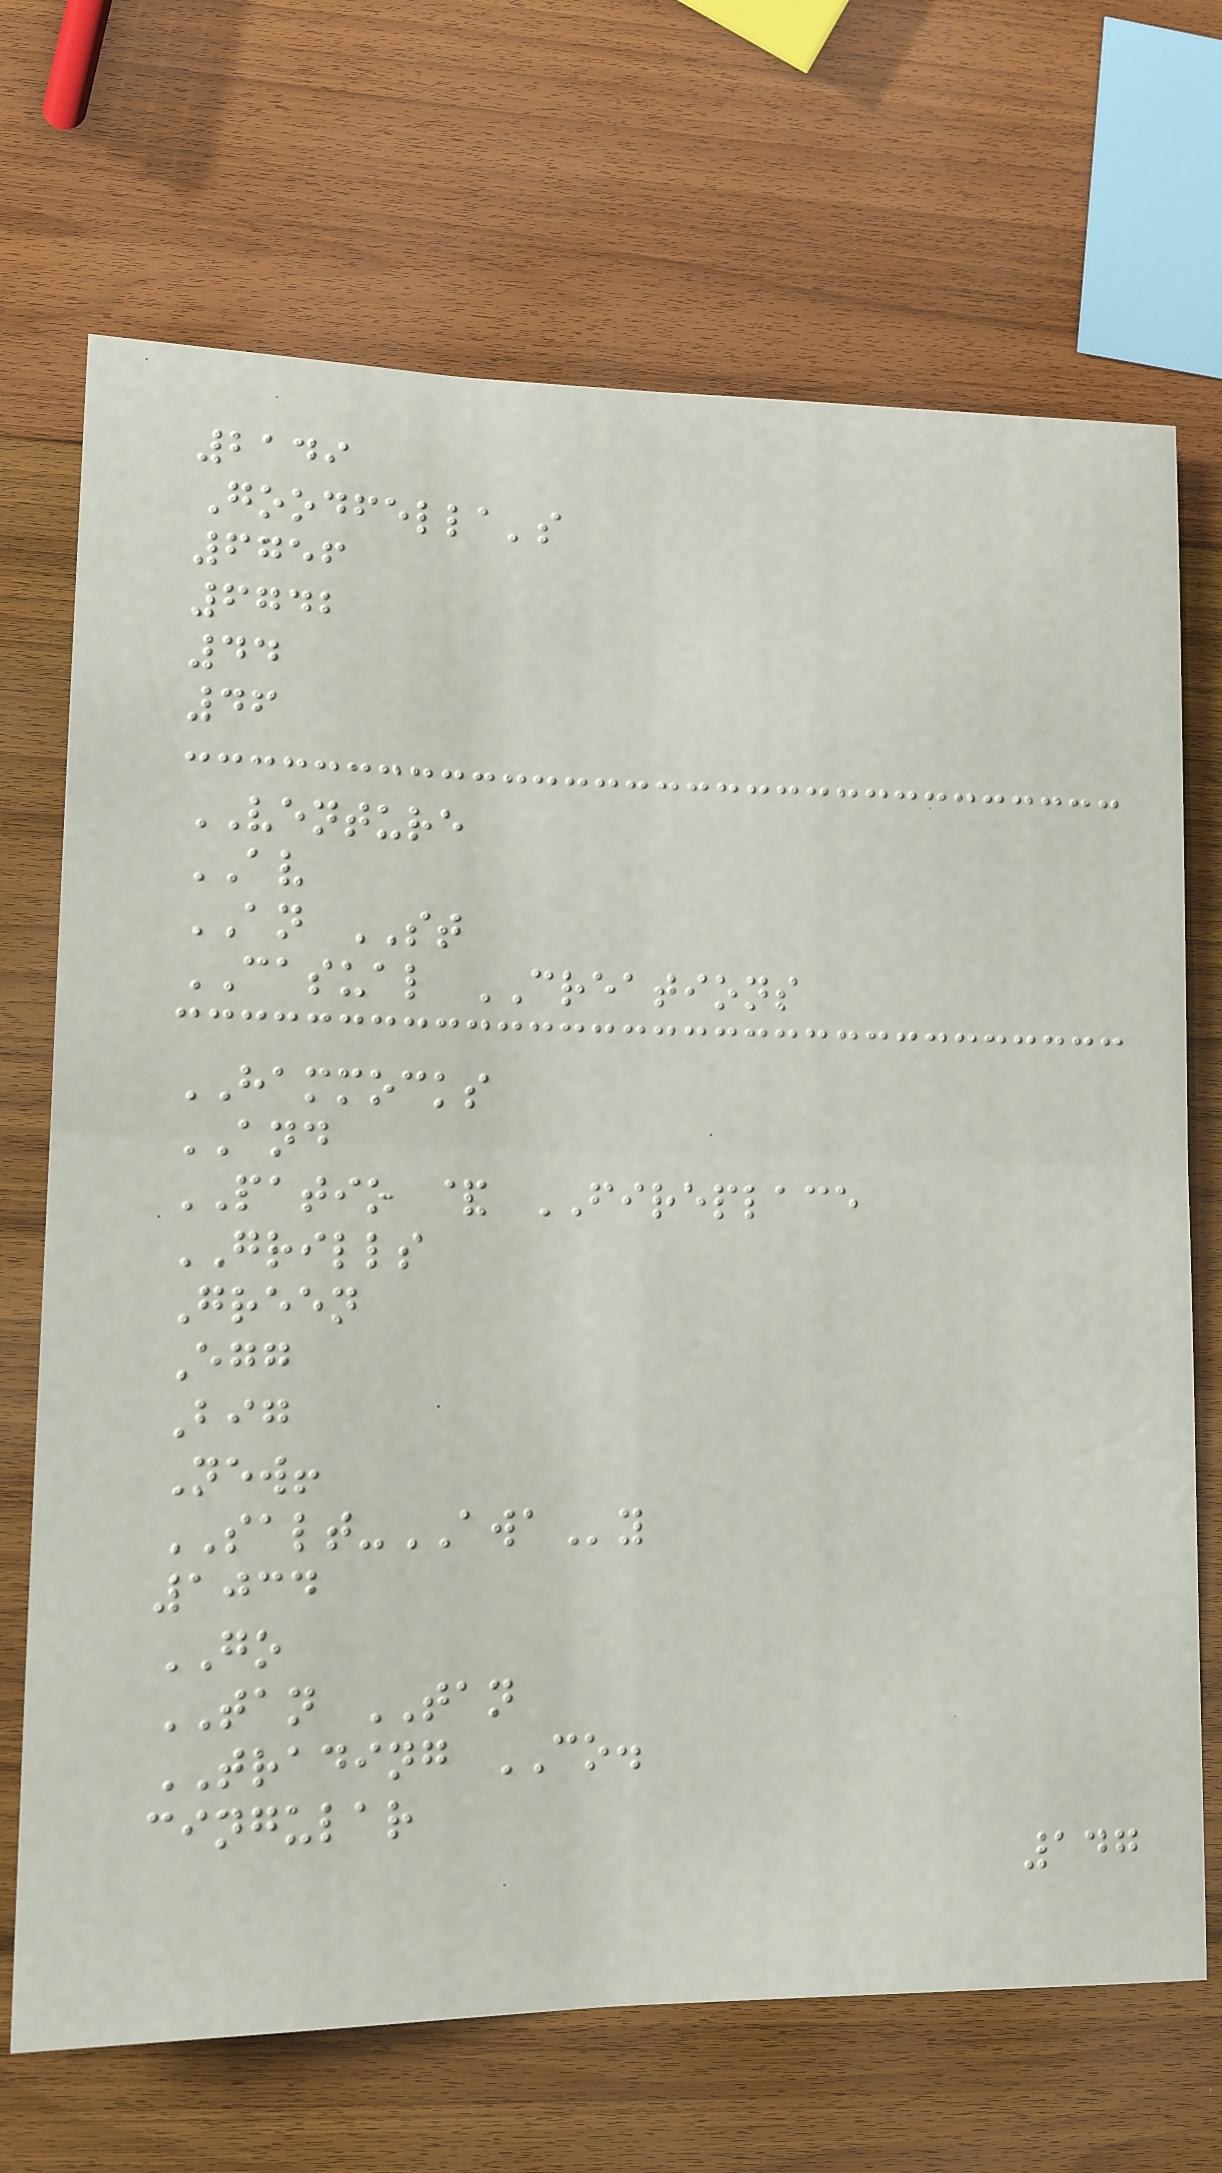2149
Goodfella's
6756
6742
44
46
VENTURE
AV
AN ST
CASUAL CREATIONS
HAMMOCKS
AND
PATIO & FIREPLACE
GRILLS
Green
Egg
Big
New!
SALT-AWAy
1034
GO
TAN TAN
TRADING CO.
cingular
147
